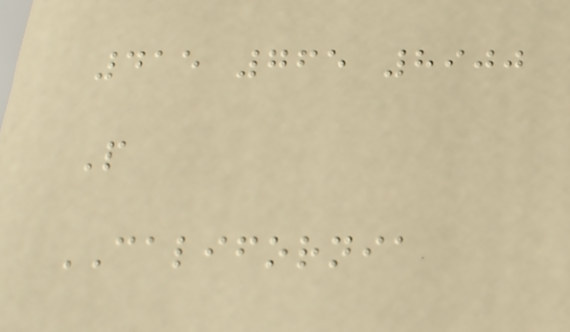415 765 8900
P
CALIFORNIA
